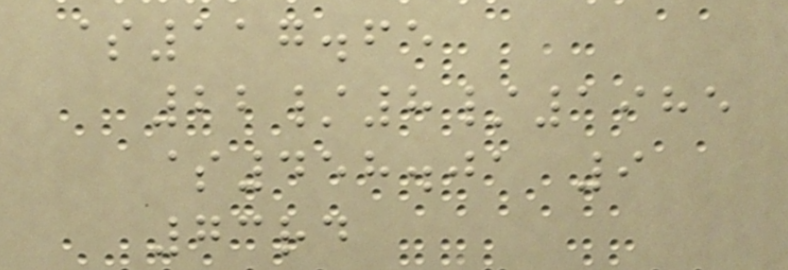$117.65
22/8/1985
$458.01 9
73rd
